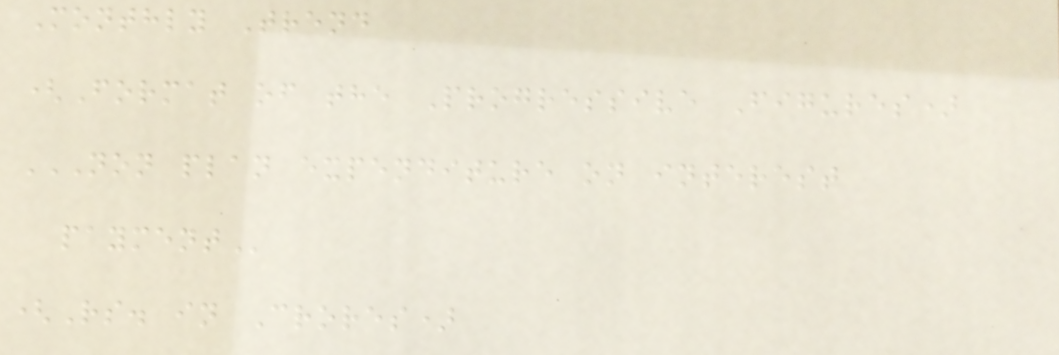Monthly Trend
(Format of the Progressive Figures)
NON PLAN EXPENDITURE ON INTEREST
PAYMENT
(Rs. in Crores)
